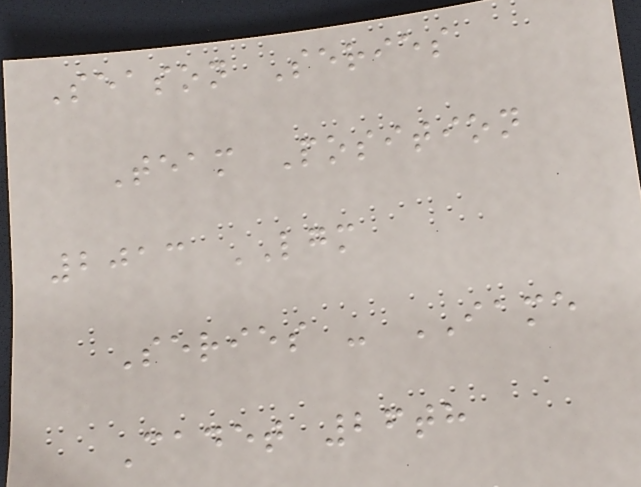Season Series
Team Position
2013 LGM
Series - IAME
Cadet 26th
